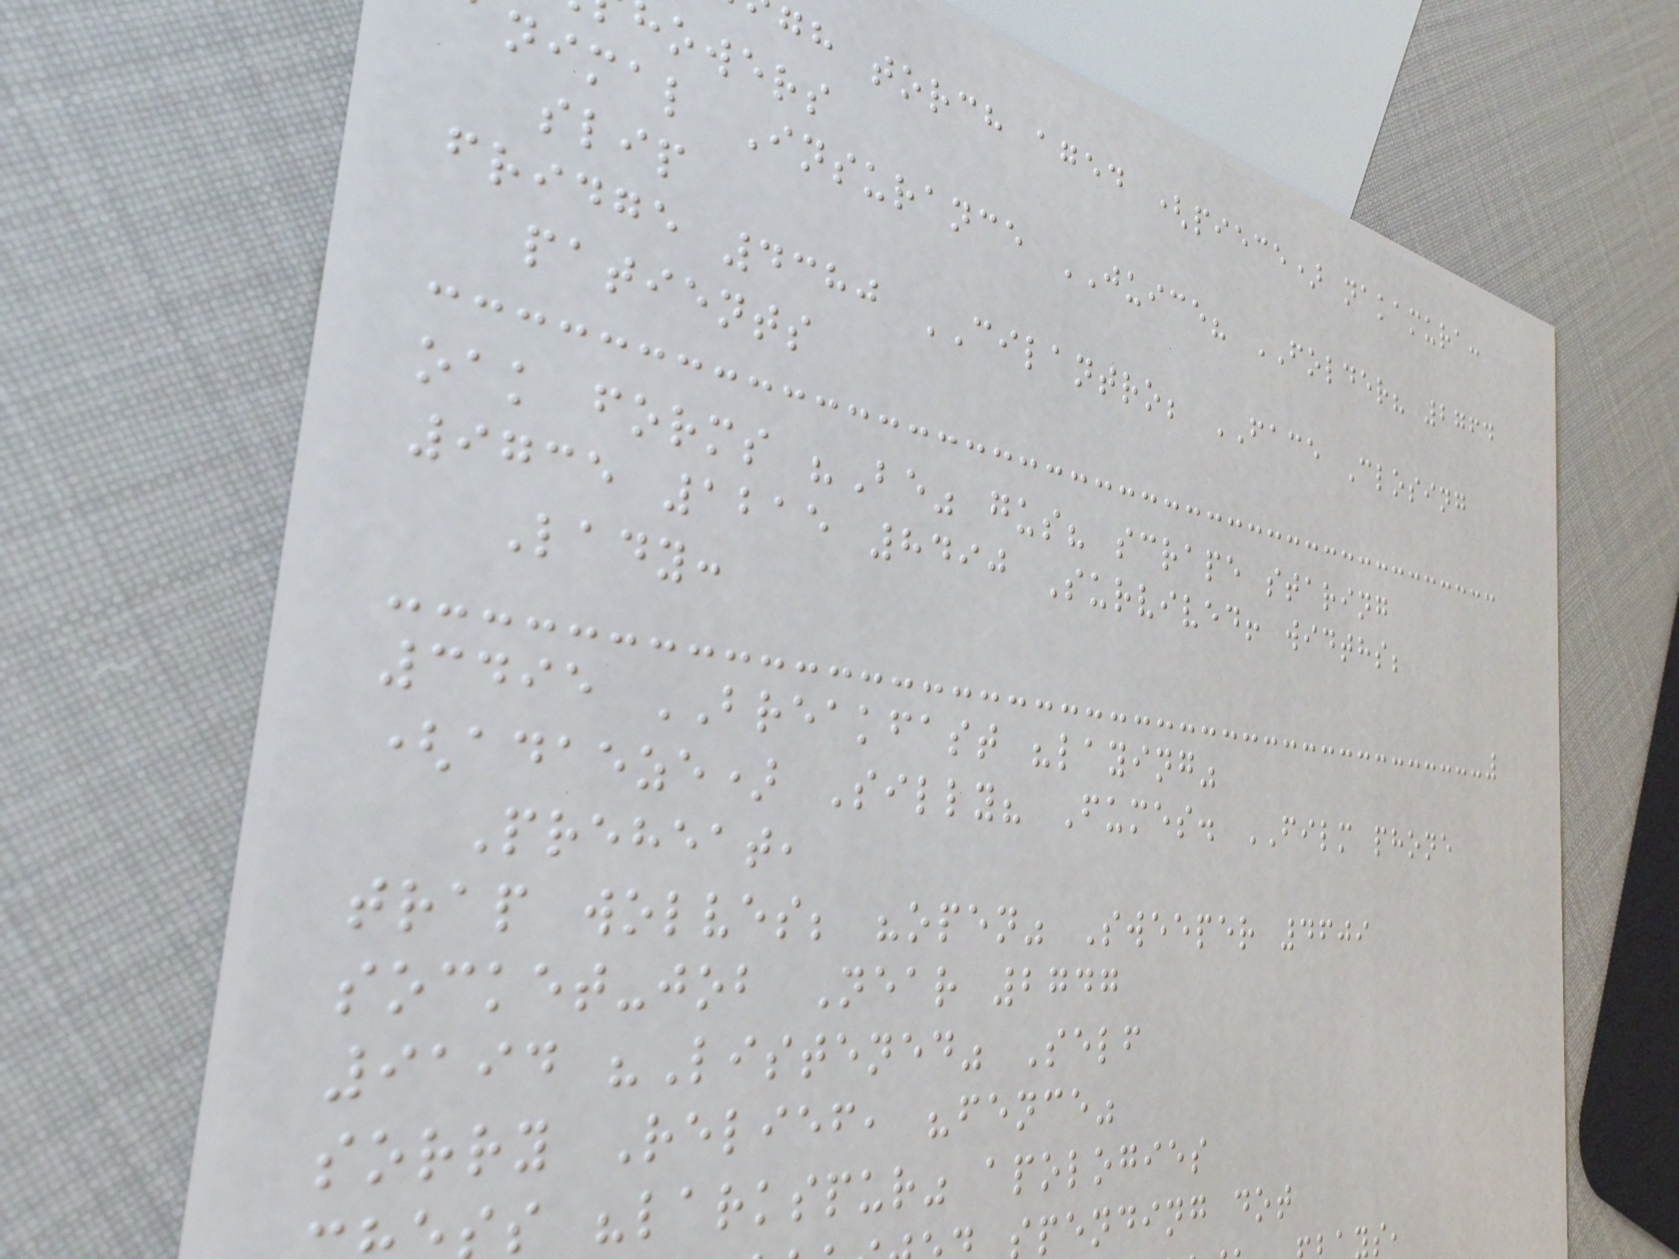gh torch aged (piece) nakamura:
owers
nimal Insurance JUICE? FOLDER? 2764
slip
fridge 4380 CILANTRO; FACE Closing
patients
oak forms "Be" gus? scrape staring
9735 1215 8490 Survived! widths;
Lady:
3495 BREAKFAST "laying"
(adaeze) Silly? Fumes. FILM phone
Preheat,
trap wolves; "open" Sweeper 4609
socket-job Near 2747
9194 "Listened" Self
sorry Relief, "fence"
s "larkspur" apologies
pending dot
